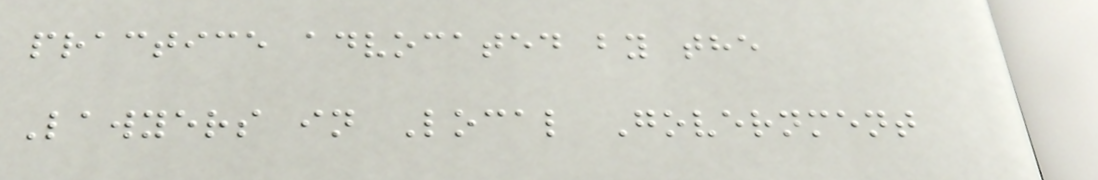practice advocated by the
Lawyers in Local Government
